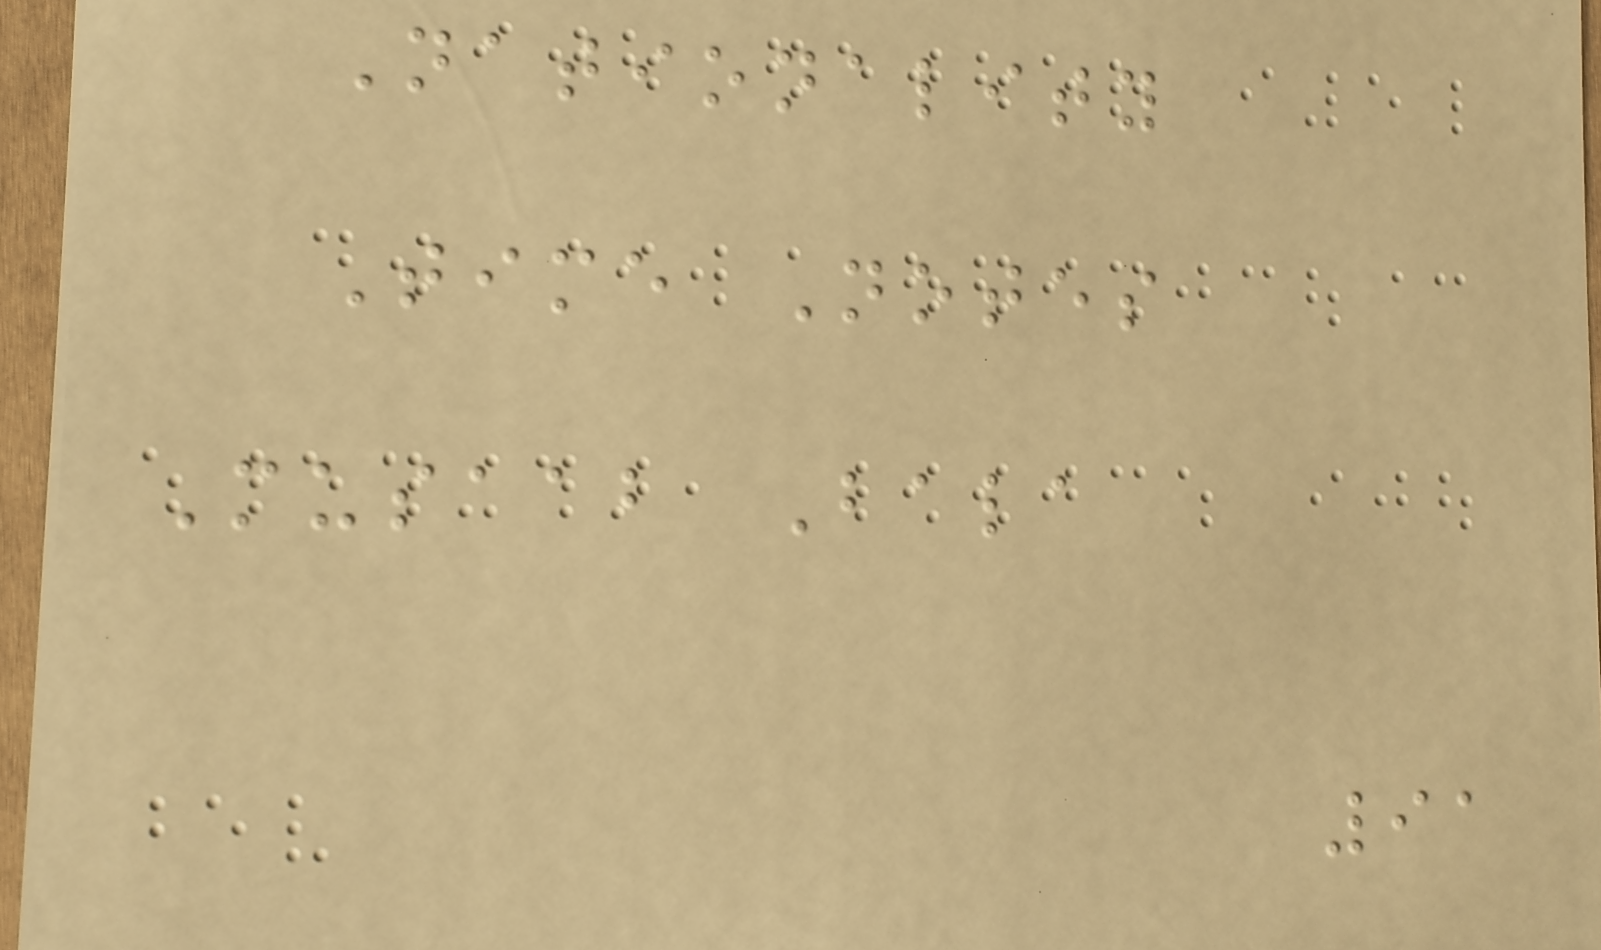Nationality
Time Notes
Musaab Bala
91
